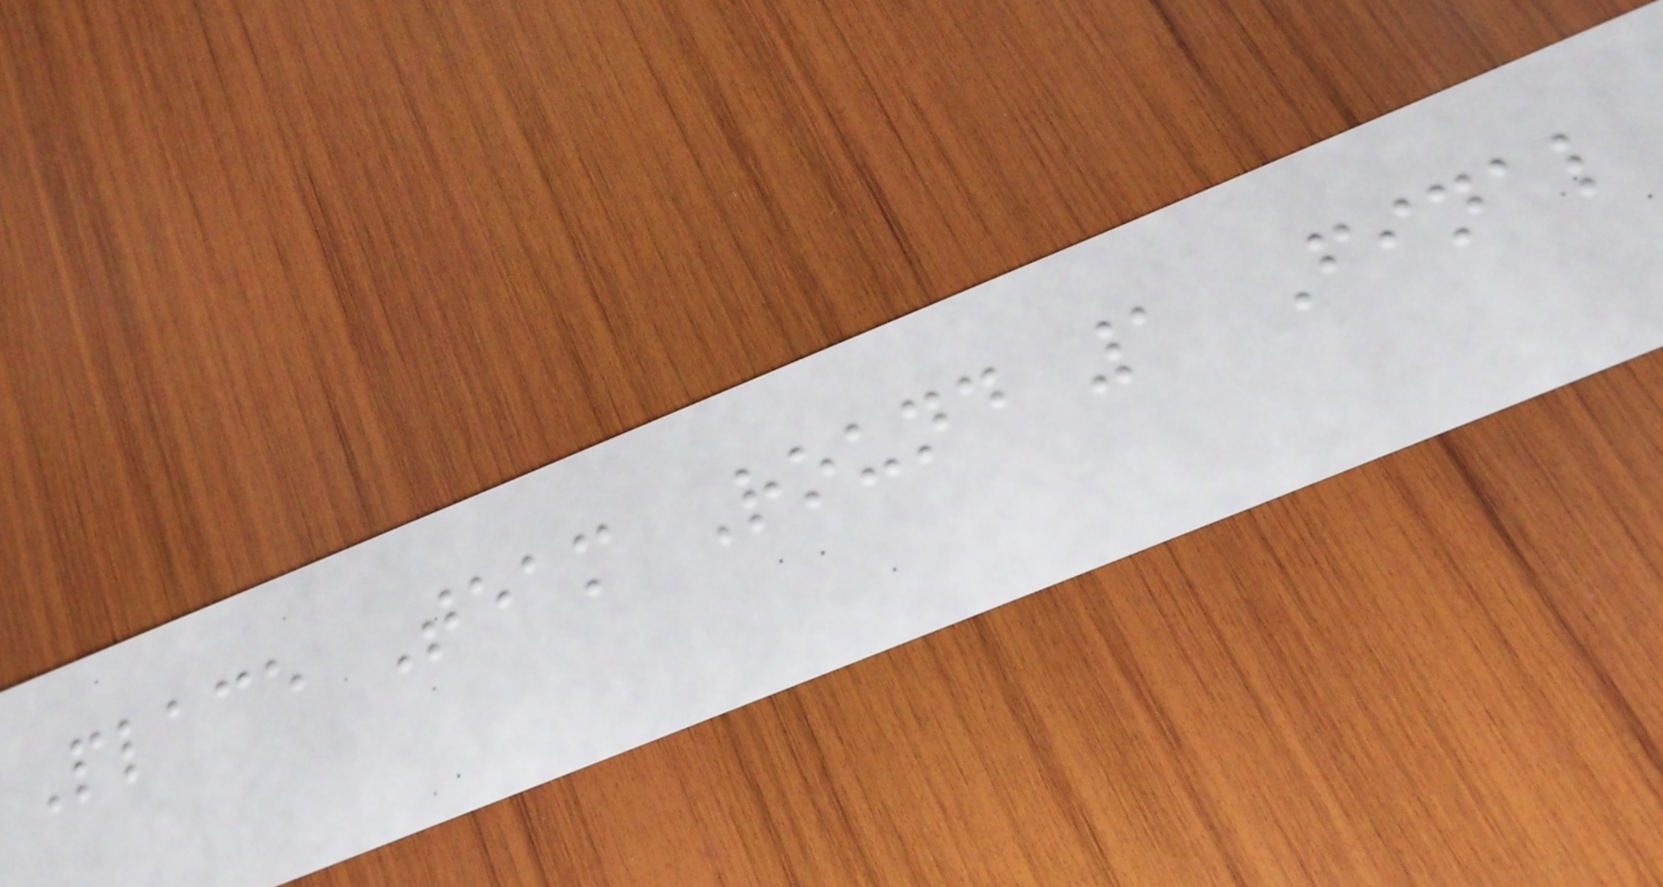Place Team Round 1 Final
